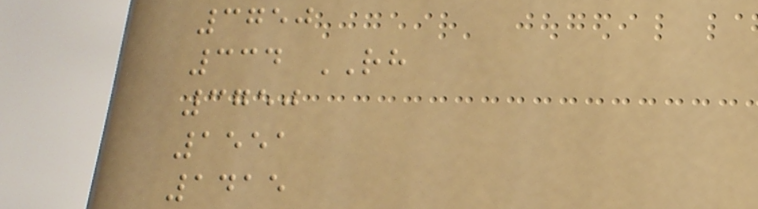3750
334 RH
3750
1551
1415
